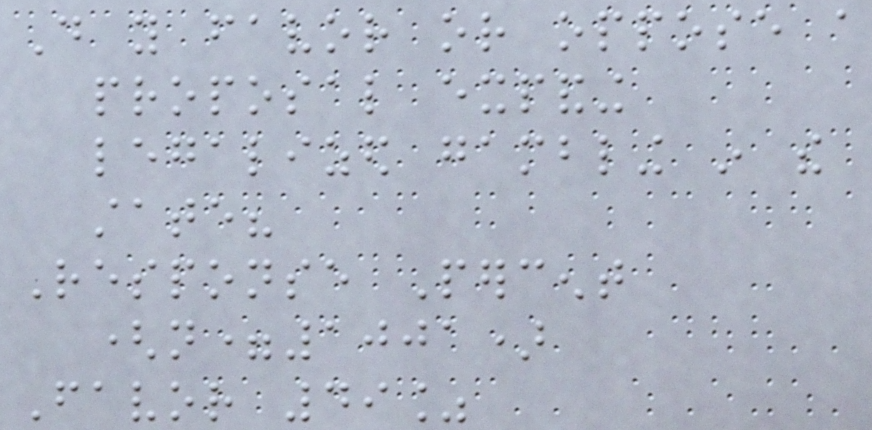Do you favor or oppose a
proposal expanding
legalized gambling in the
state?
Response Percent
(n=1001)
Favor 49%
